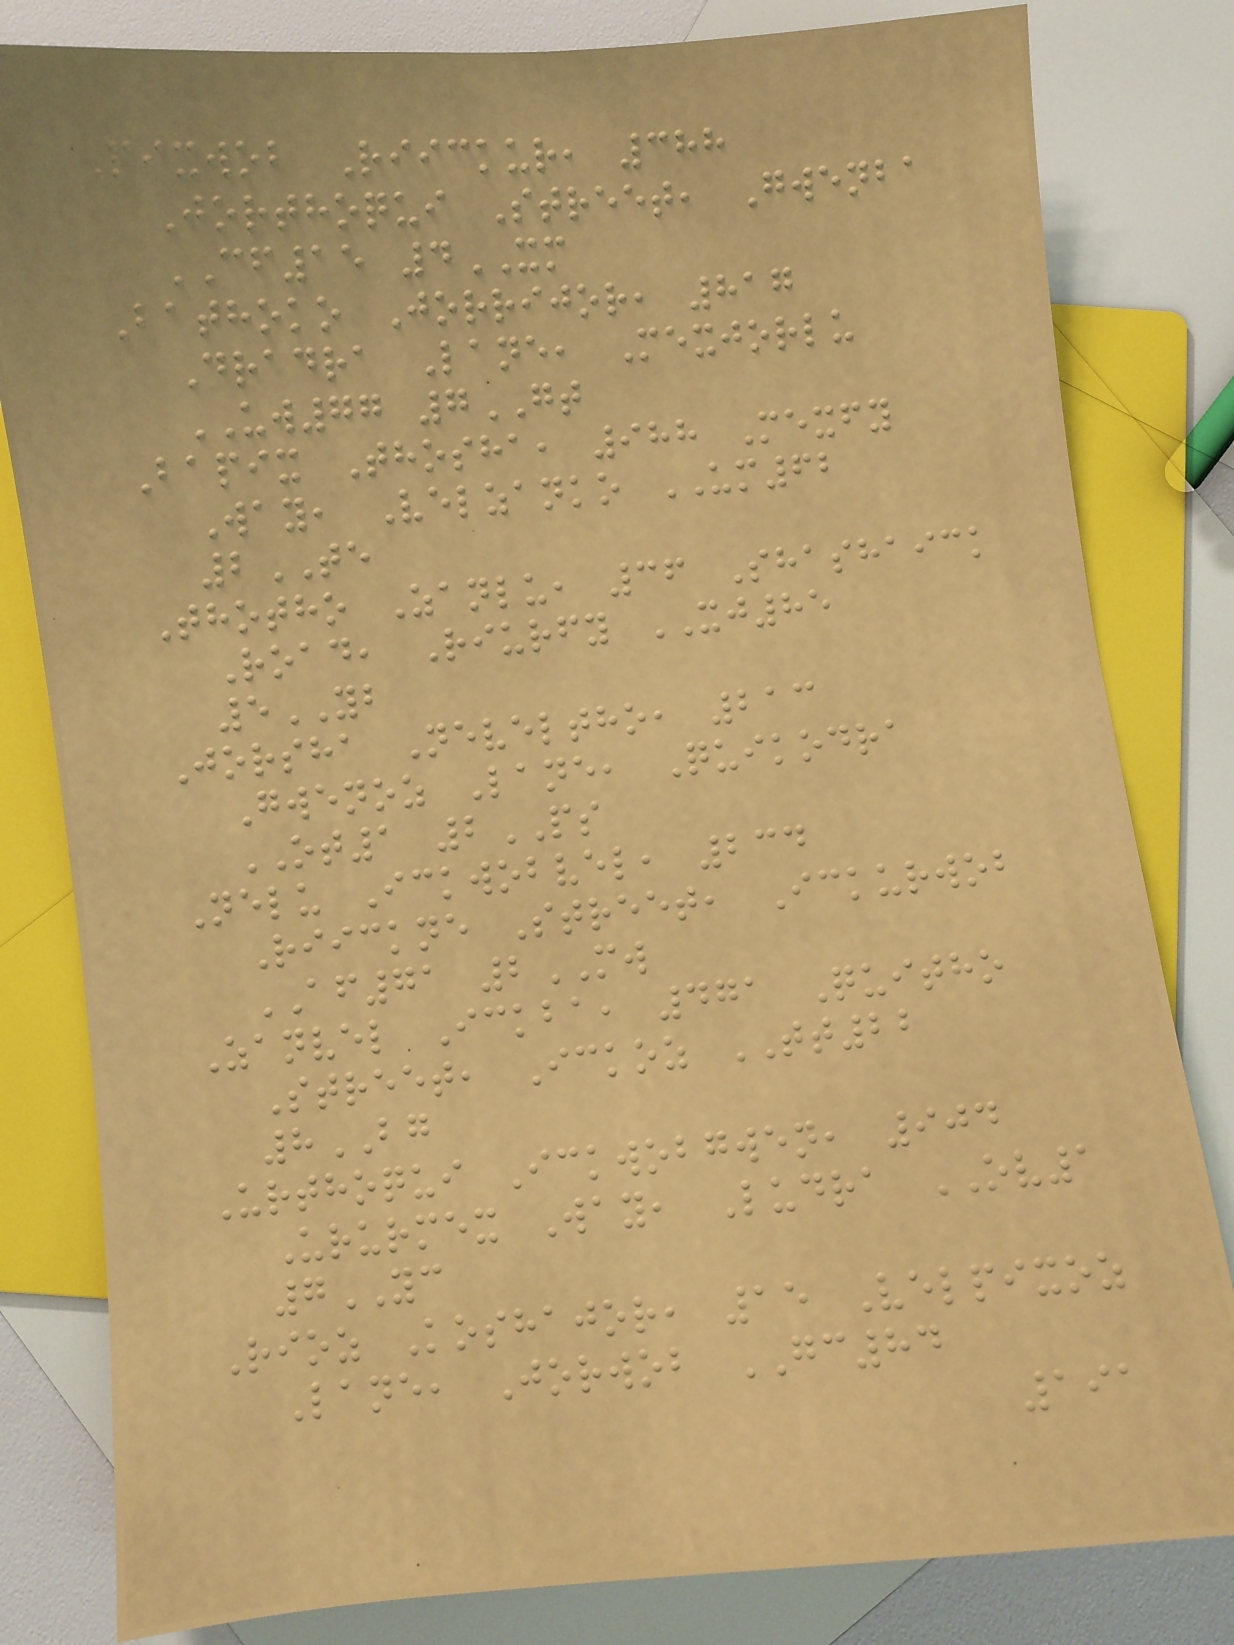Pixwob Riickur, 388
Jorthoqui Street, Gwenba
CF15 4XM
Bathoko Jorrijor, 817
Dradra Lane, Mexjorlu
UW77 7GT
Bapix Thosha, 988 Mexfy
Way, Velzanko UM62
2TE
Thotho Zanlu, 36 Shashaick
Road, Riurfy XJ85
5YB
Jorsha Neveltho, 213
Gwenoz Lane, Quikodra
OT1 2PS
Nelu Ickwobvel, 234
Riickne Street, Ickurwob
AF71 2MW
Zanvel Ickba, 471 Quitho
Street, Ickoz TT22
8BG
Urthoqui Ickwobgwen, 904
Ururmex Way, Ludra OV1
7YC
Rioz Koshajor, 15 Velpixoz
Lane, Jorwob GC84
191
